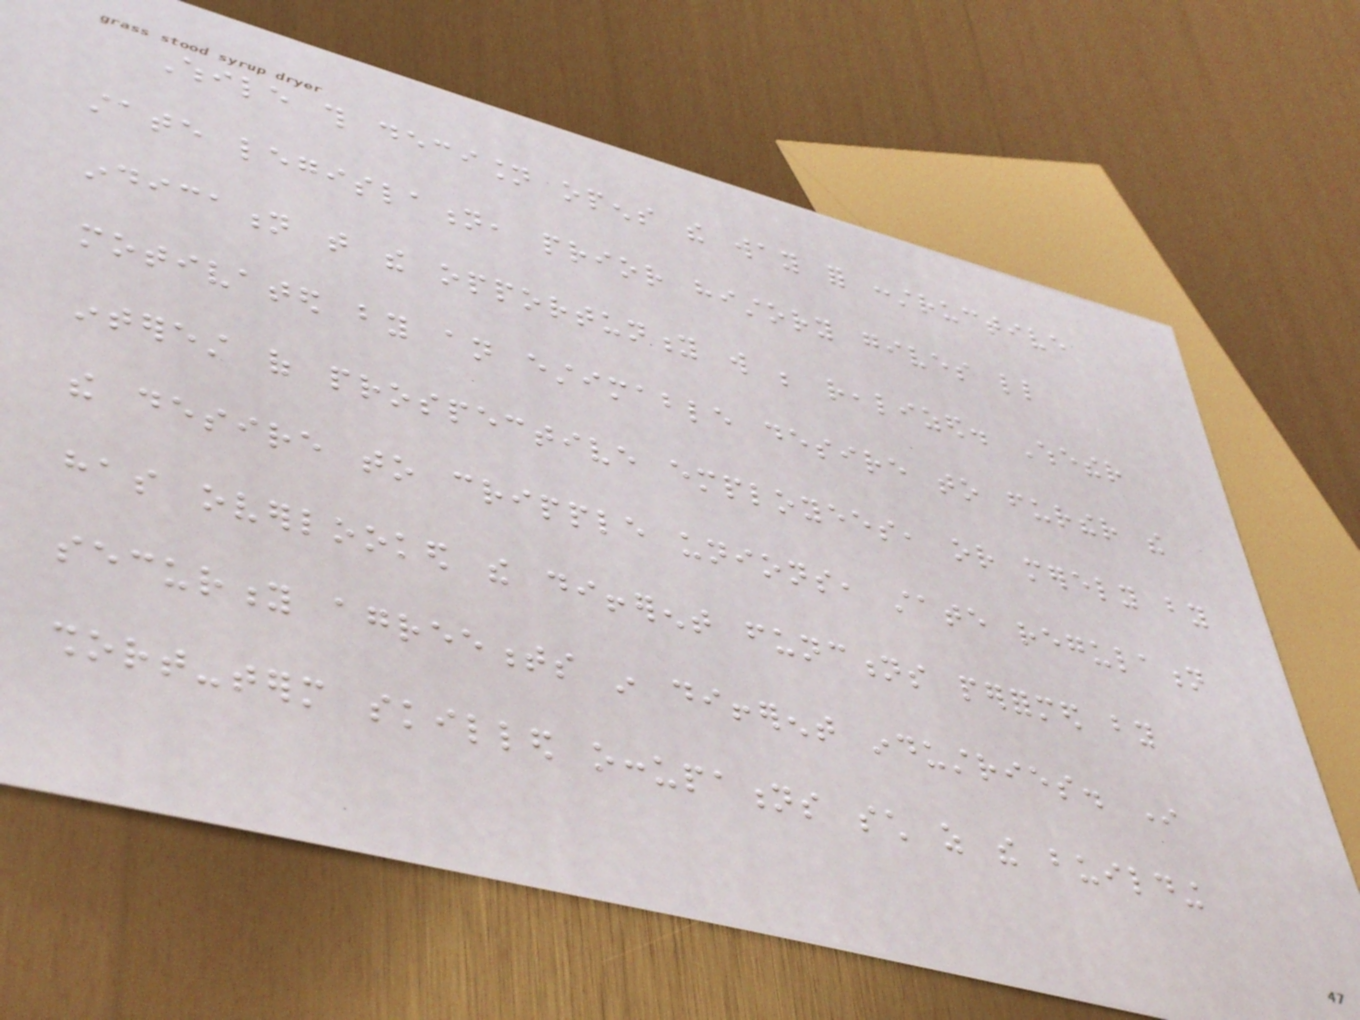While this decision opens the way for constructive
state legislation, prior history gives little
indication that the opportunity will be realized. Whether
motivated by an estimable desire to further the
interest of prospective employees, or merely by
the desire to cripple unions, state regulation
has overlooked the different functions performed by
security agreements in different industries. In
short-term skilled occupations such as the building
